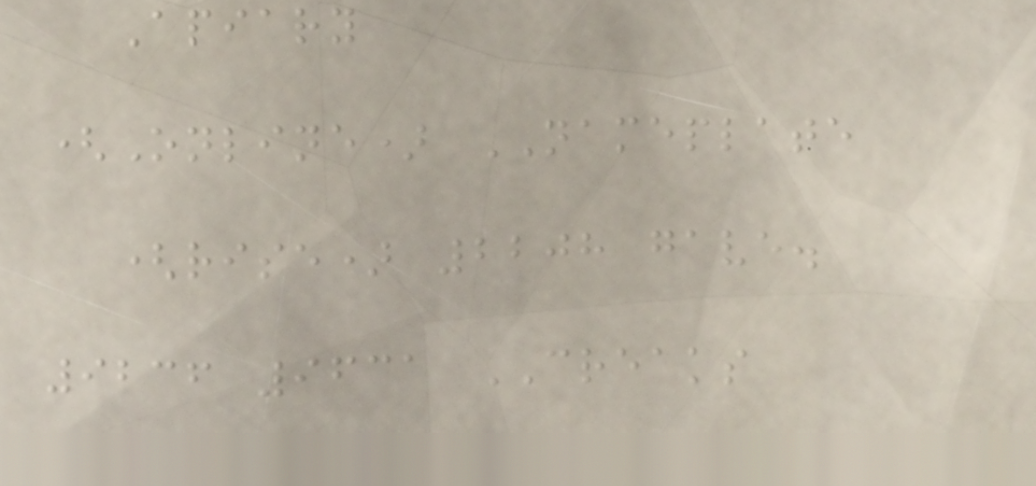Apiary
(Online) NAMEPLATE
(rise) 2208 gave.
9236 9631 CREAKS
